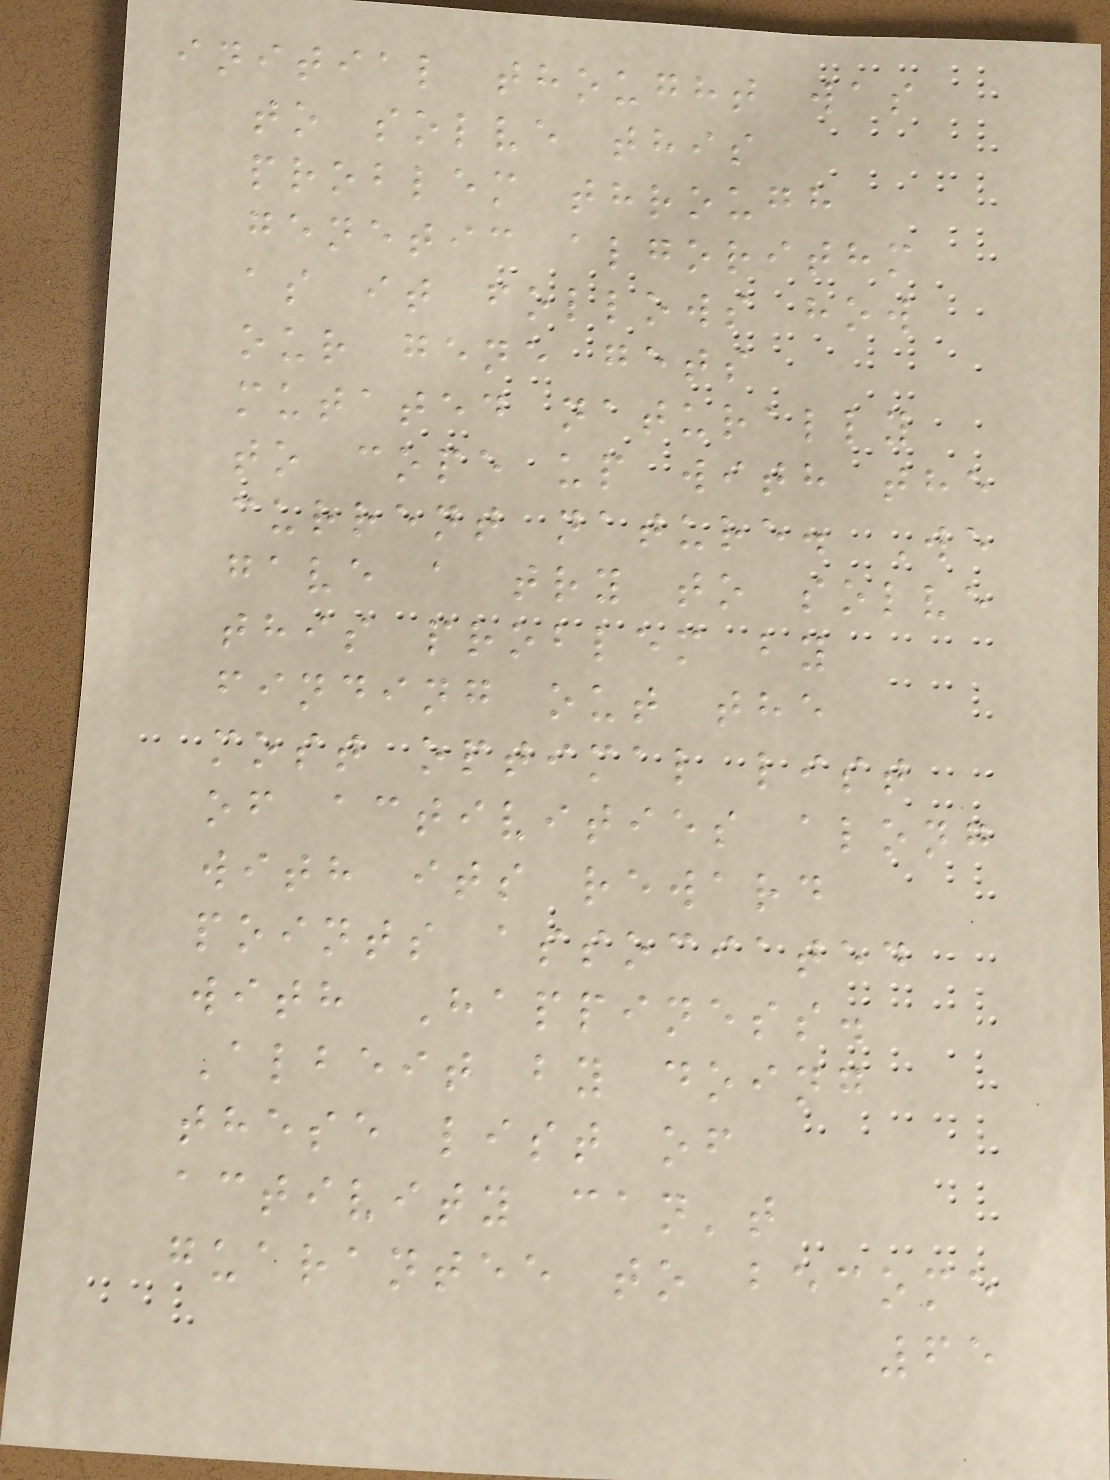initial thought was
to solve this
problem through
genetic algorithm
as it follows how
our gene gets
mutated naturally
to cope up with the
current nature. We
gave a try to solve
this problem by
finding out the
most optimal list
of activities along
with its reward
points associated
with Happiness.
Albeit by doing
these list of
activity can't
guarantee to become
65
